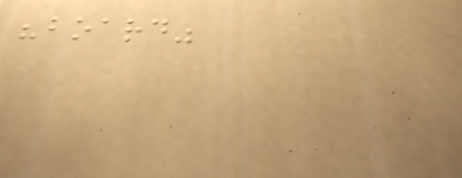"board"
